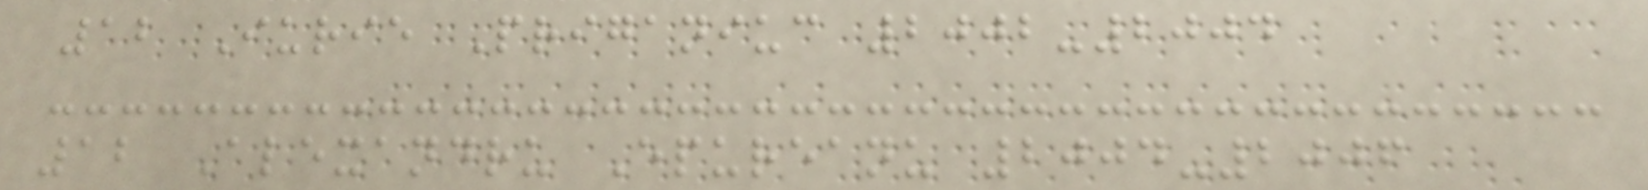12 Iurie Priganiuc 2002-2004
12 Alexandru Epureanu 2004-2006
